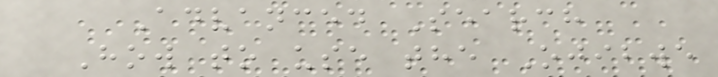Advanced Search
How to use the Ojibwe
